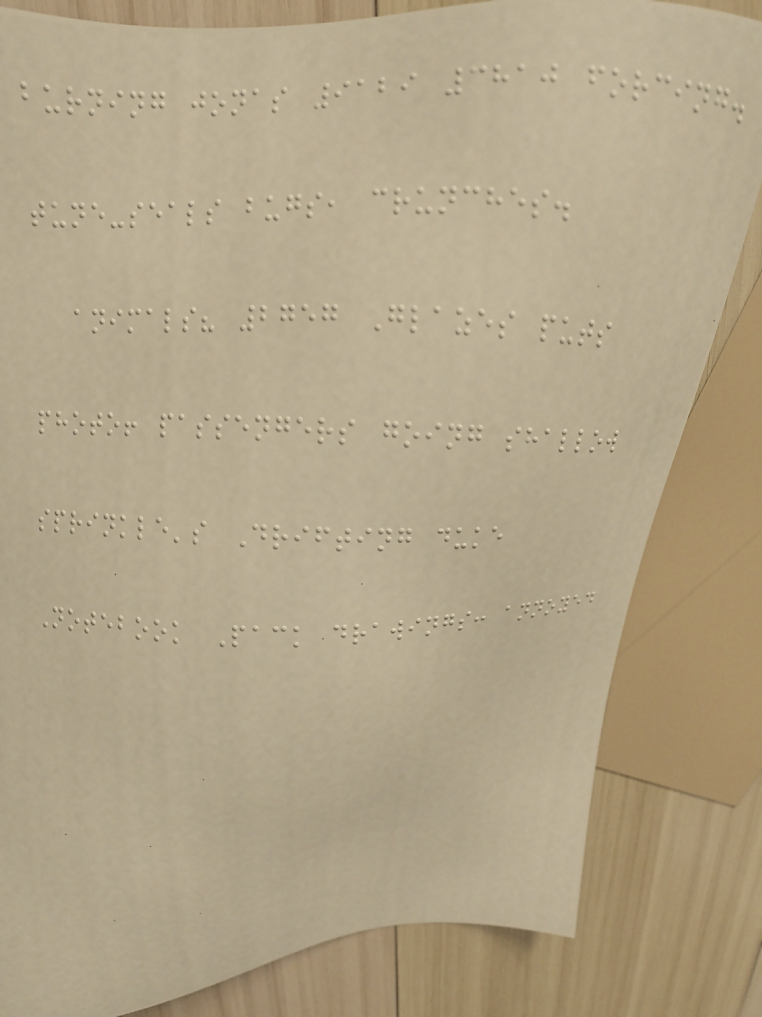burning jonas 9129 3810 forcing.
tune-seals bugs, crunches.
animals? 2757 Glazes puts
photo! passengers going shallow
sprinkle's Drifting duke
Notebook Pack drawings: annoyed
